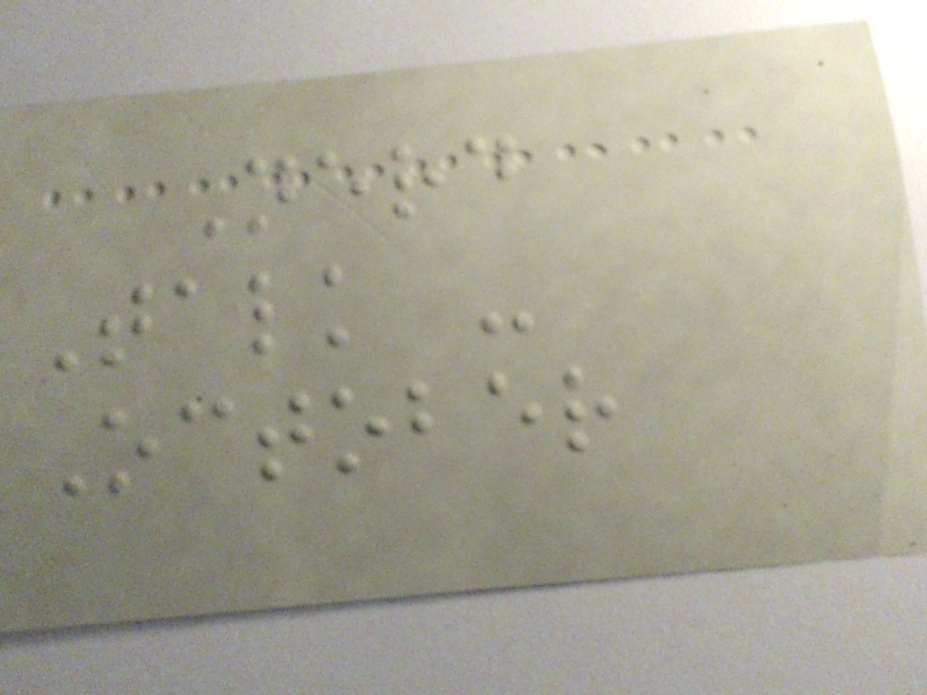Nerd
Talk -
October
